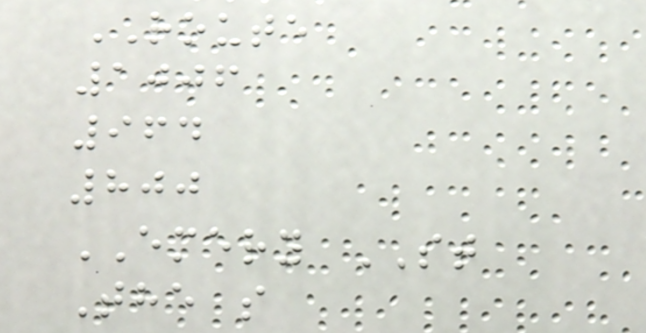ROUTE
1006
964
800
EMERY ST
The s
